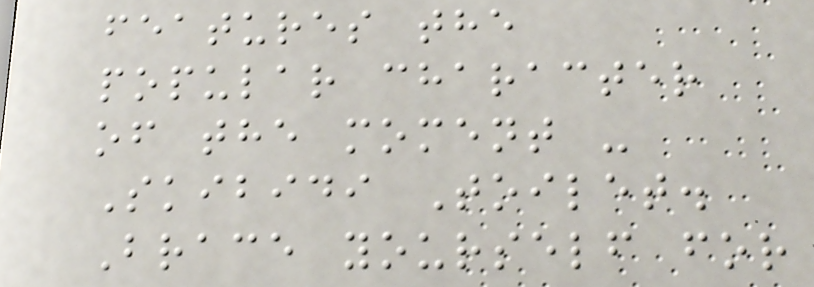features the
popular character
of the moment -
Skibidi Toilet.
Brace yourself for
